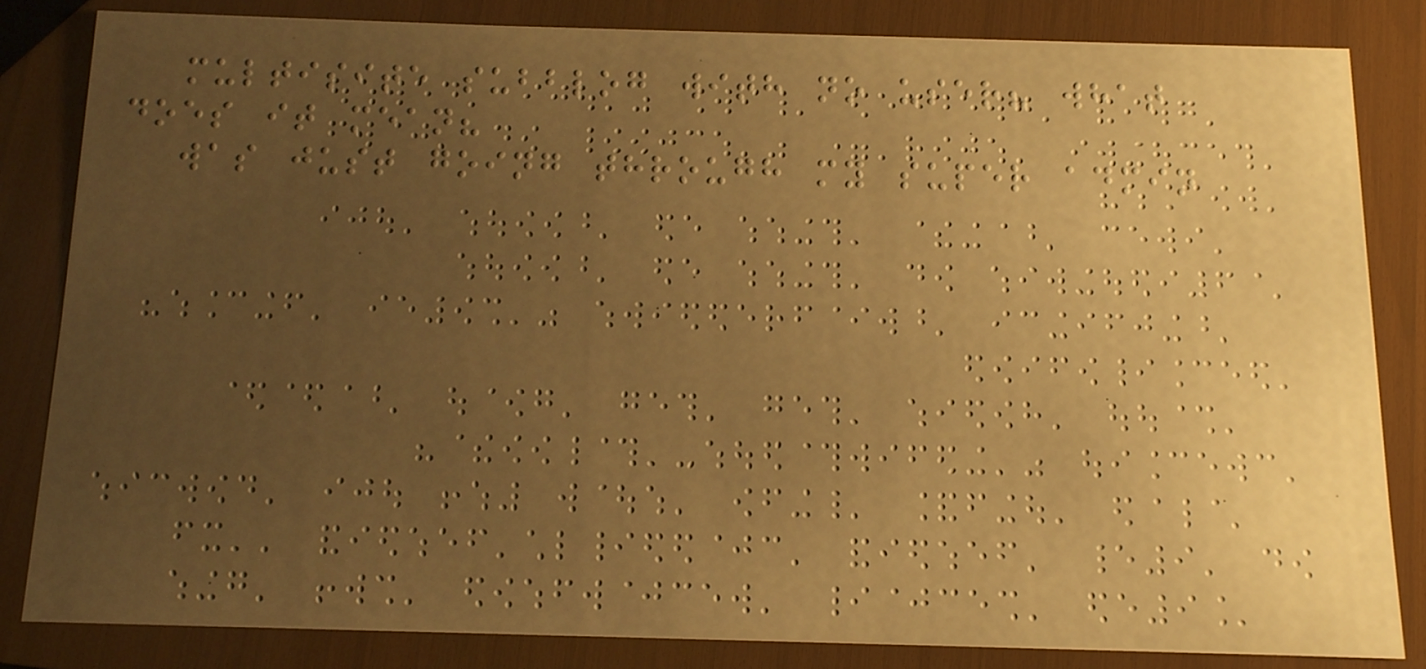multisite subblog with no user? what
does it mean?
was just going through my super admin
